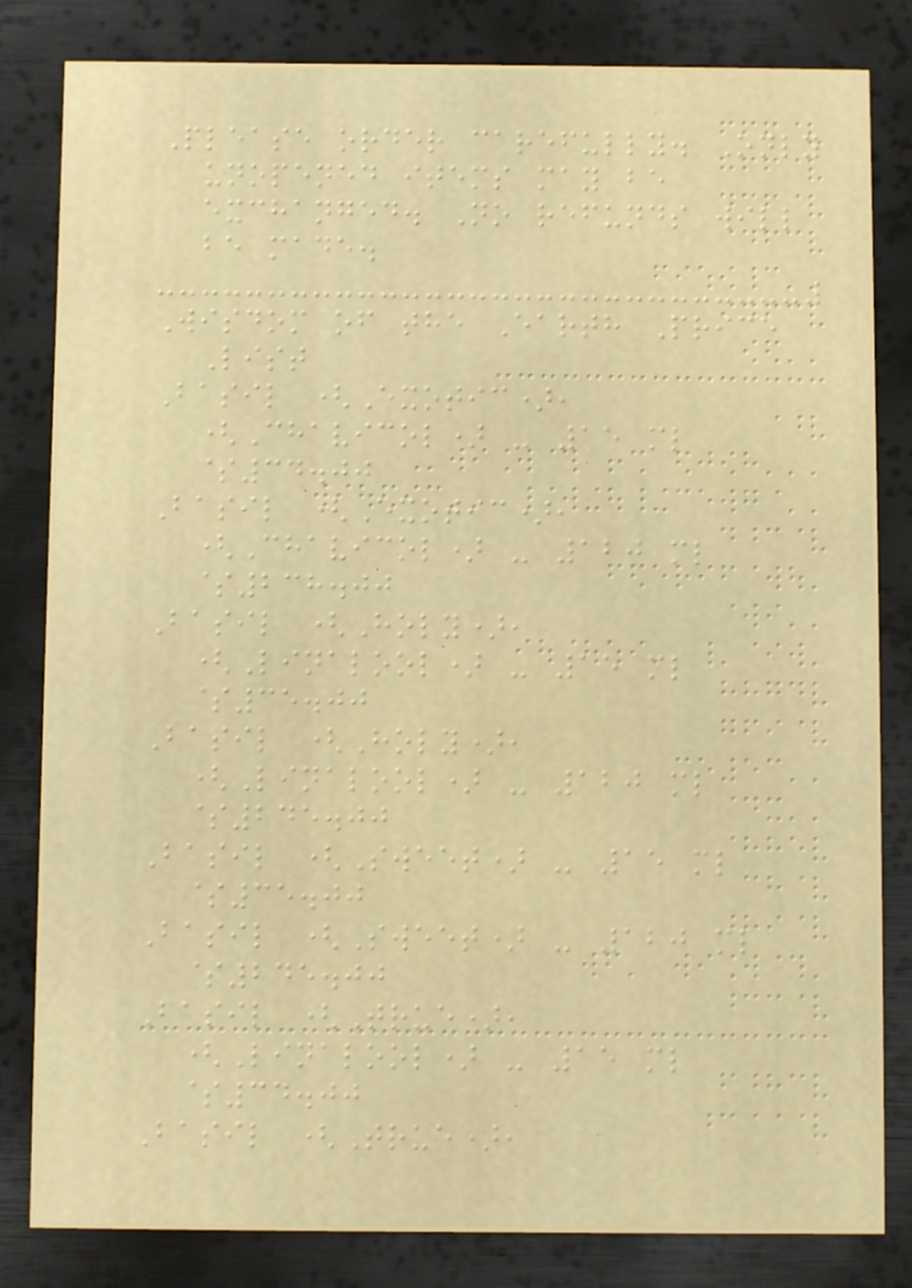Please order carefully. Only
unopened items may be
exchanged. No refunds will
be made.
Wisdom of the Earth Price
List
Basil (Exotic),
(Chavicol) - 15 ml
$34.00
Basil (Exotic),
(Chavicol) - 120 ml
$238.00
Basil (Holy),
(Linalool) - 15 ml
$35.00
Basil (Holy),
(Linalool) - 120 ml
$245.00
Basil (Sweet) - 15 ml
$35.00
Basil (Sweet) - 120 ml
$245.00
Basil (True),
(Linalool) - 15 ml
$34.00
Basil (True),
